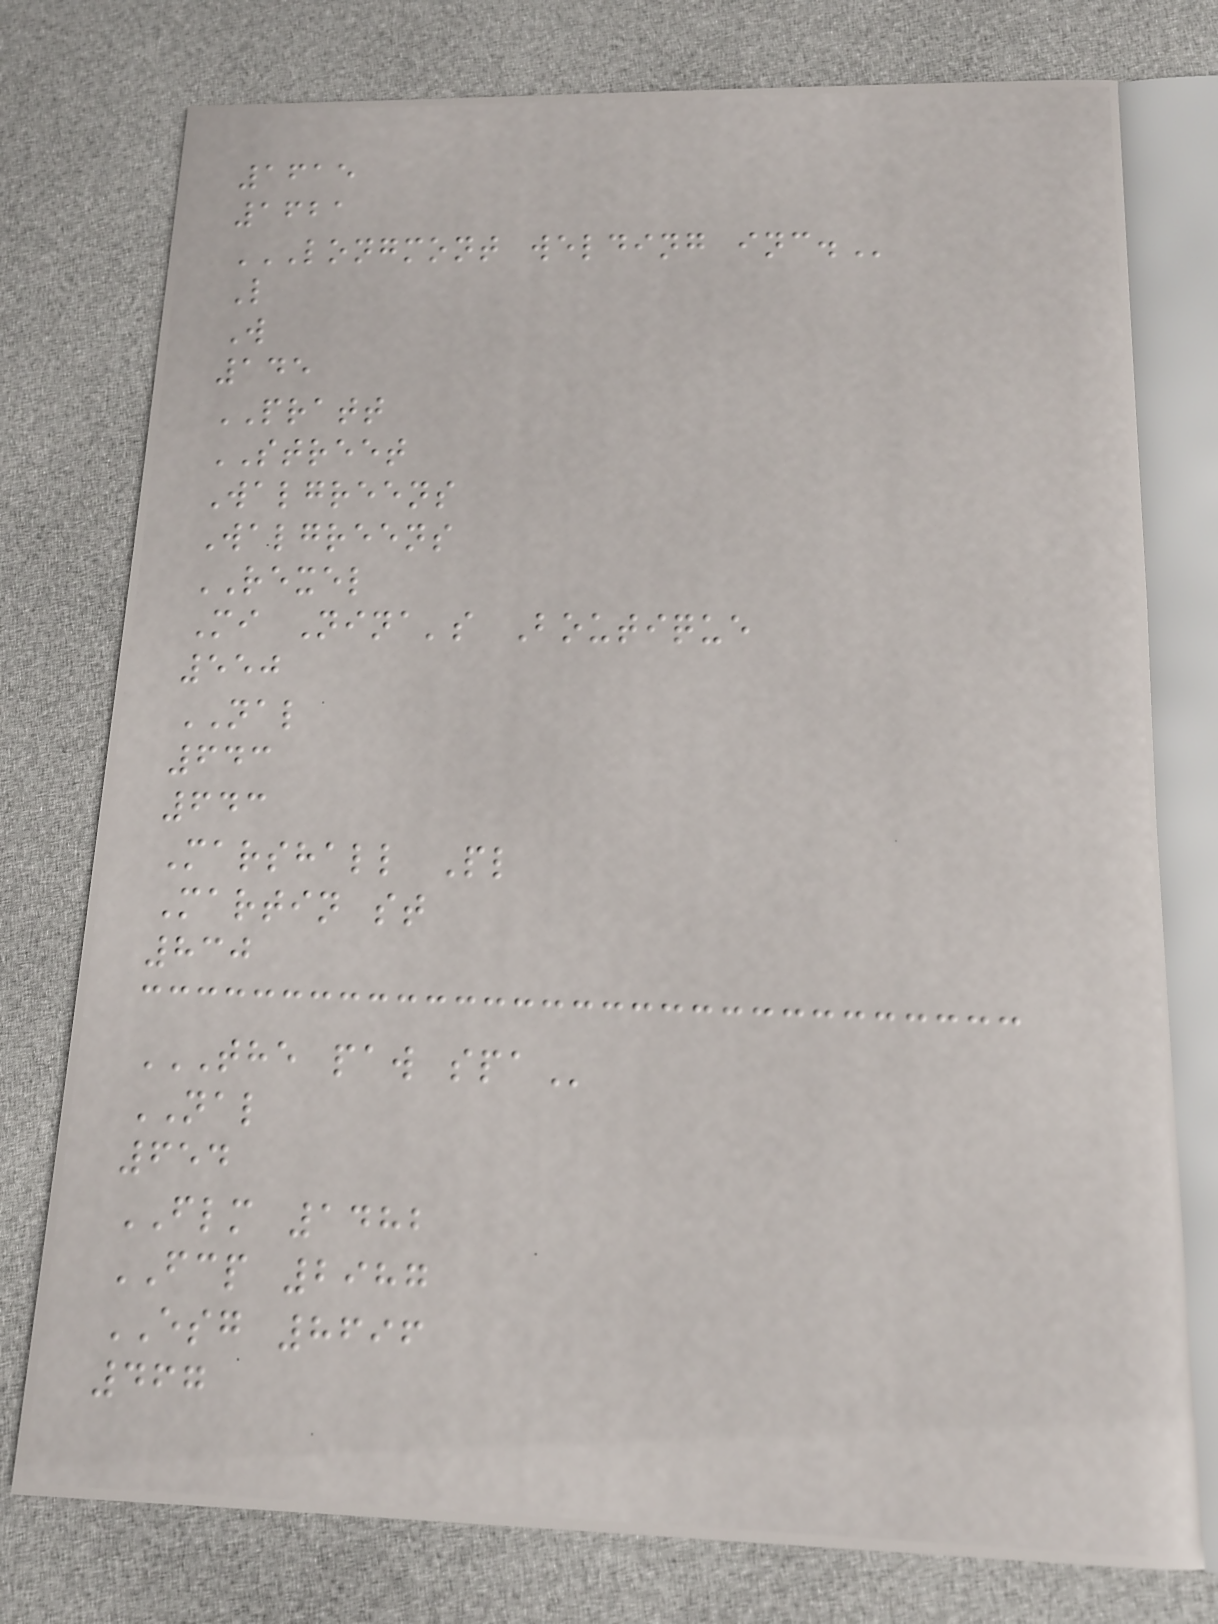1615
1621
LONGMONT WELDING INC.
L
W
145
PRATT
STREET
Walgreens
Walgreens
REXEL
Mi Nina's Boutique
550
NAL
643
643
Marshall Pl
Martin st
830
THE PAW SPA
NAL
654
FLM 1482
FCP 2987
ESG 8696
467
